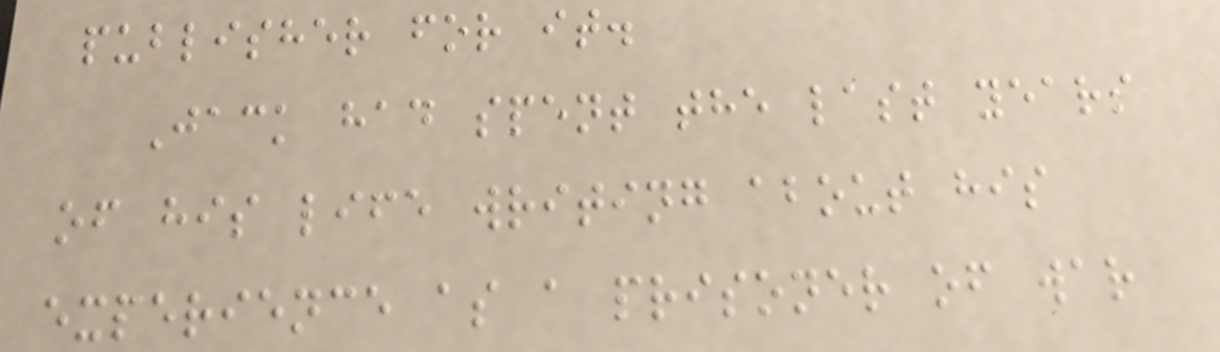publisher for it.
Jack had spent the last years
of his life writing about his
experience as a prisoner of war
